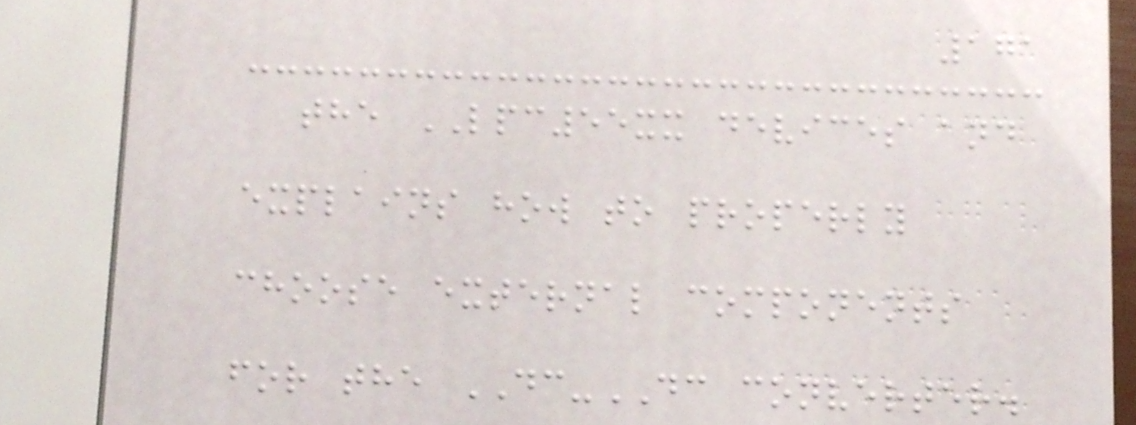171
the LPC55xx devices and
explains how to properly
choose external components
for the DC-DC converter.
